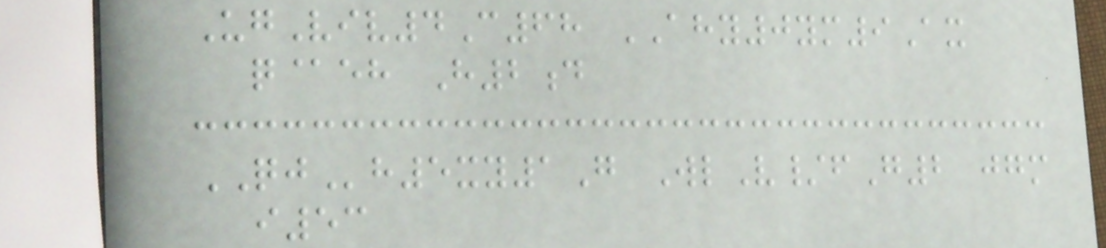UgViv4C68 AHY0ym9Ax
q@eh H2d
QJh5xy1G WlV/fG2 jgm
i53
